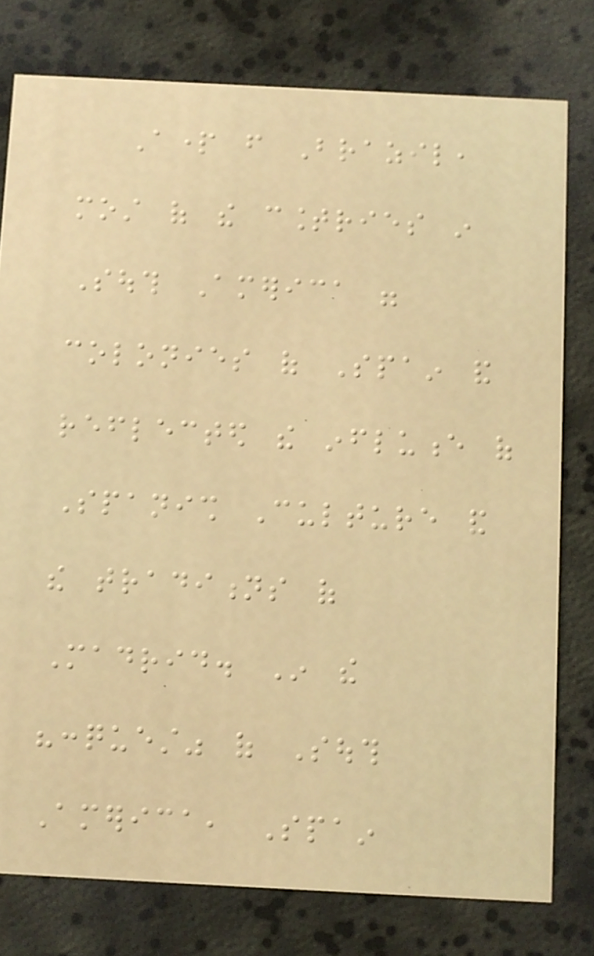Apart from Brazil,
most of the countries in
South America were
colonies of Spain and
reflected the influence of
Spanish Culture and
the traditions of
Madrid. In the
"conquest" of South
America, Spain
